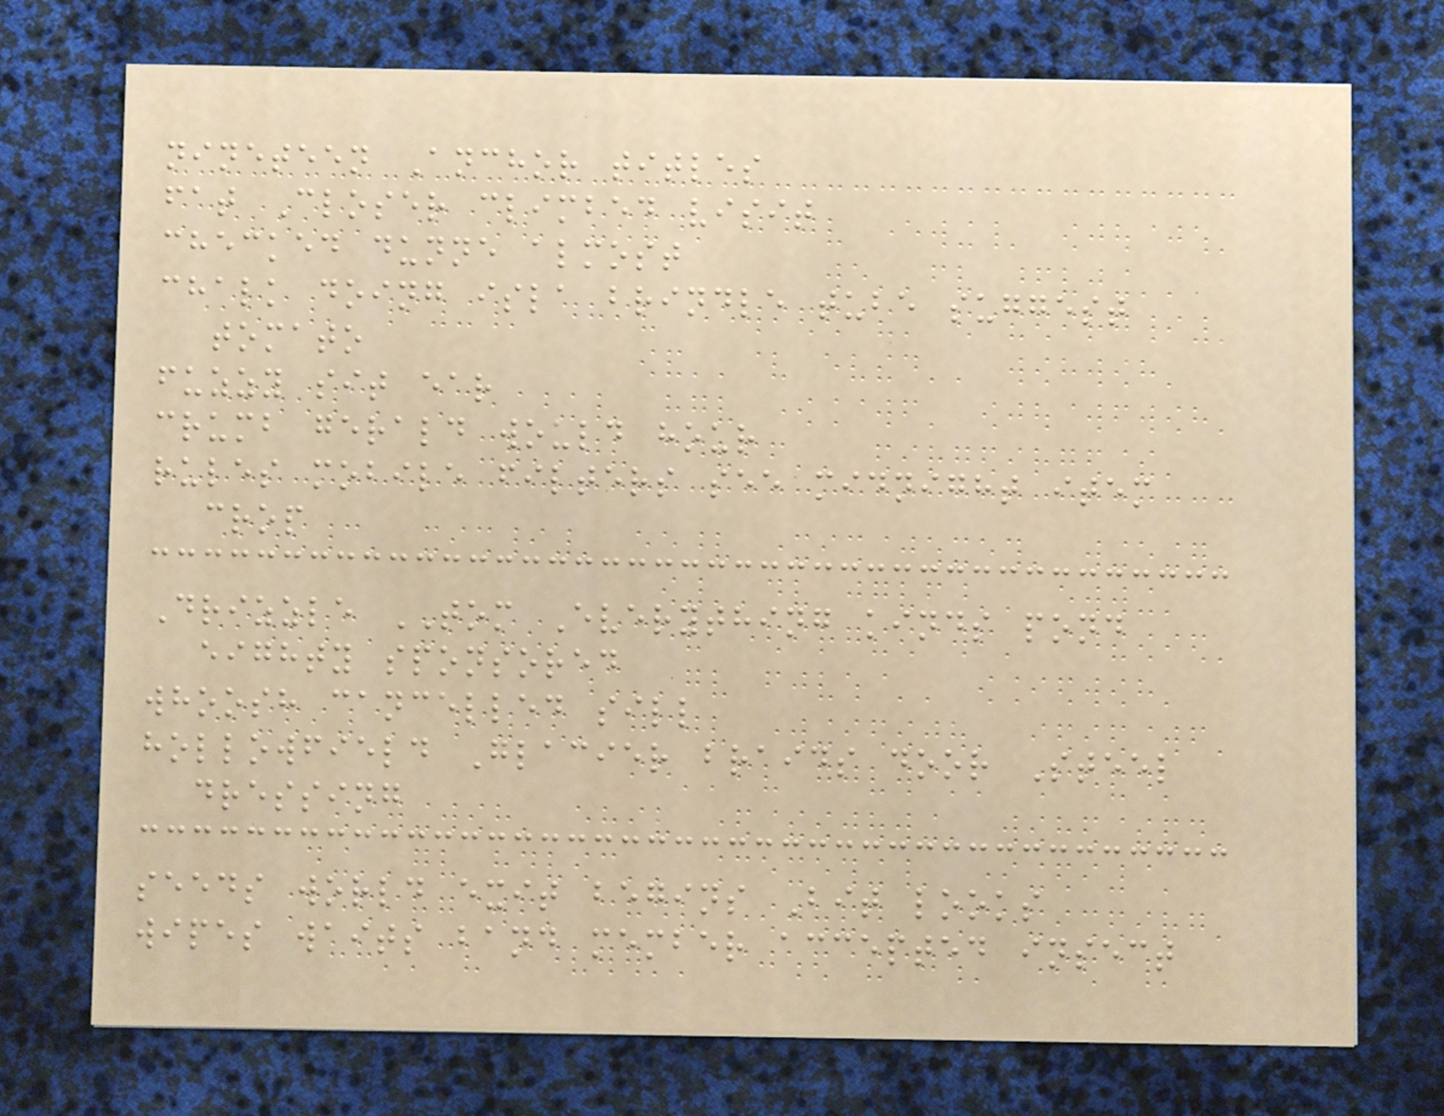nineteen Anchor titles
fat Closer climbed visit
checked dunne almost
chalk doing isla brindle tube suggest
tomato
fuzzy sit ear
crumb gerald would hour
rules mobile filters see midnight item
crop
Drizzle TOM Everything kinds pond
eighty sponsored
whoosh cancelled sill
hollowfield Glacier braids door Steel
dressing
seeds world exit begins Bit looks
wipes waits band member accepted insect
